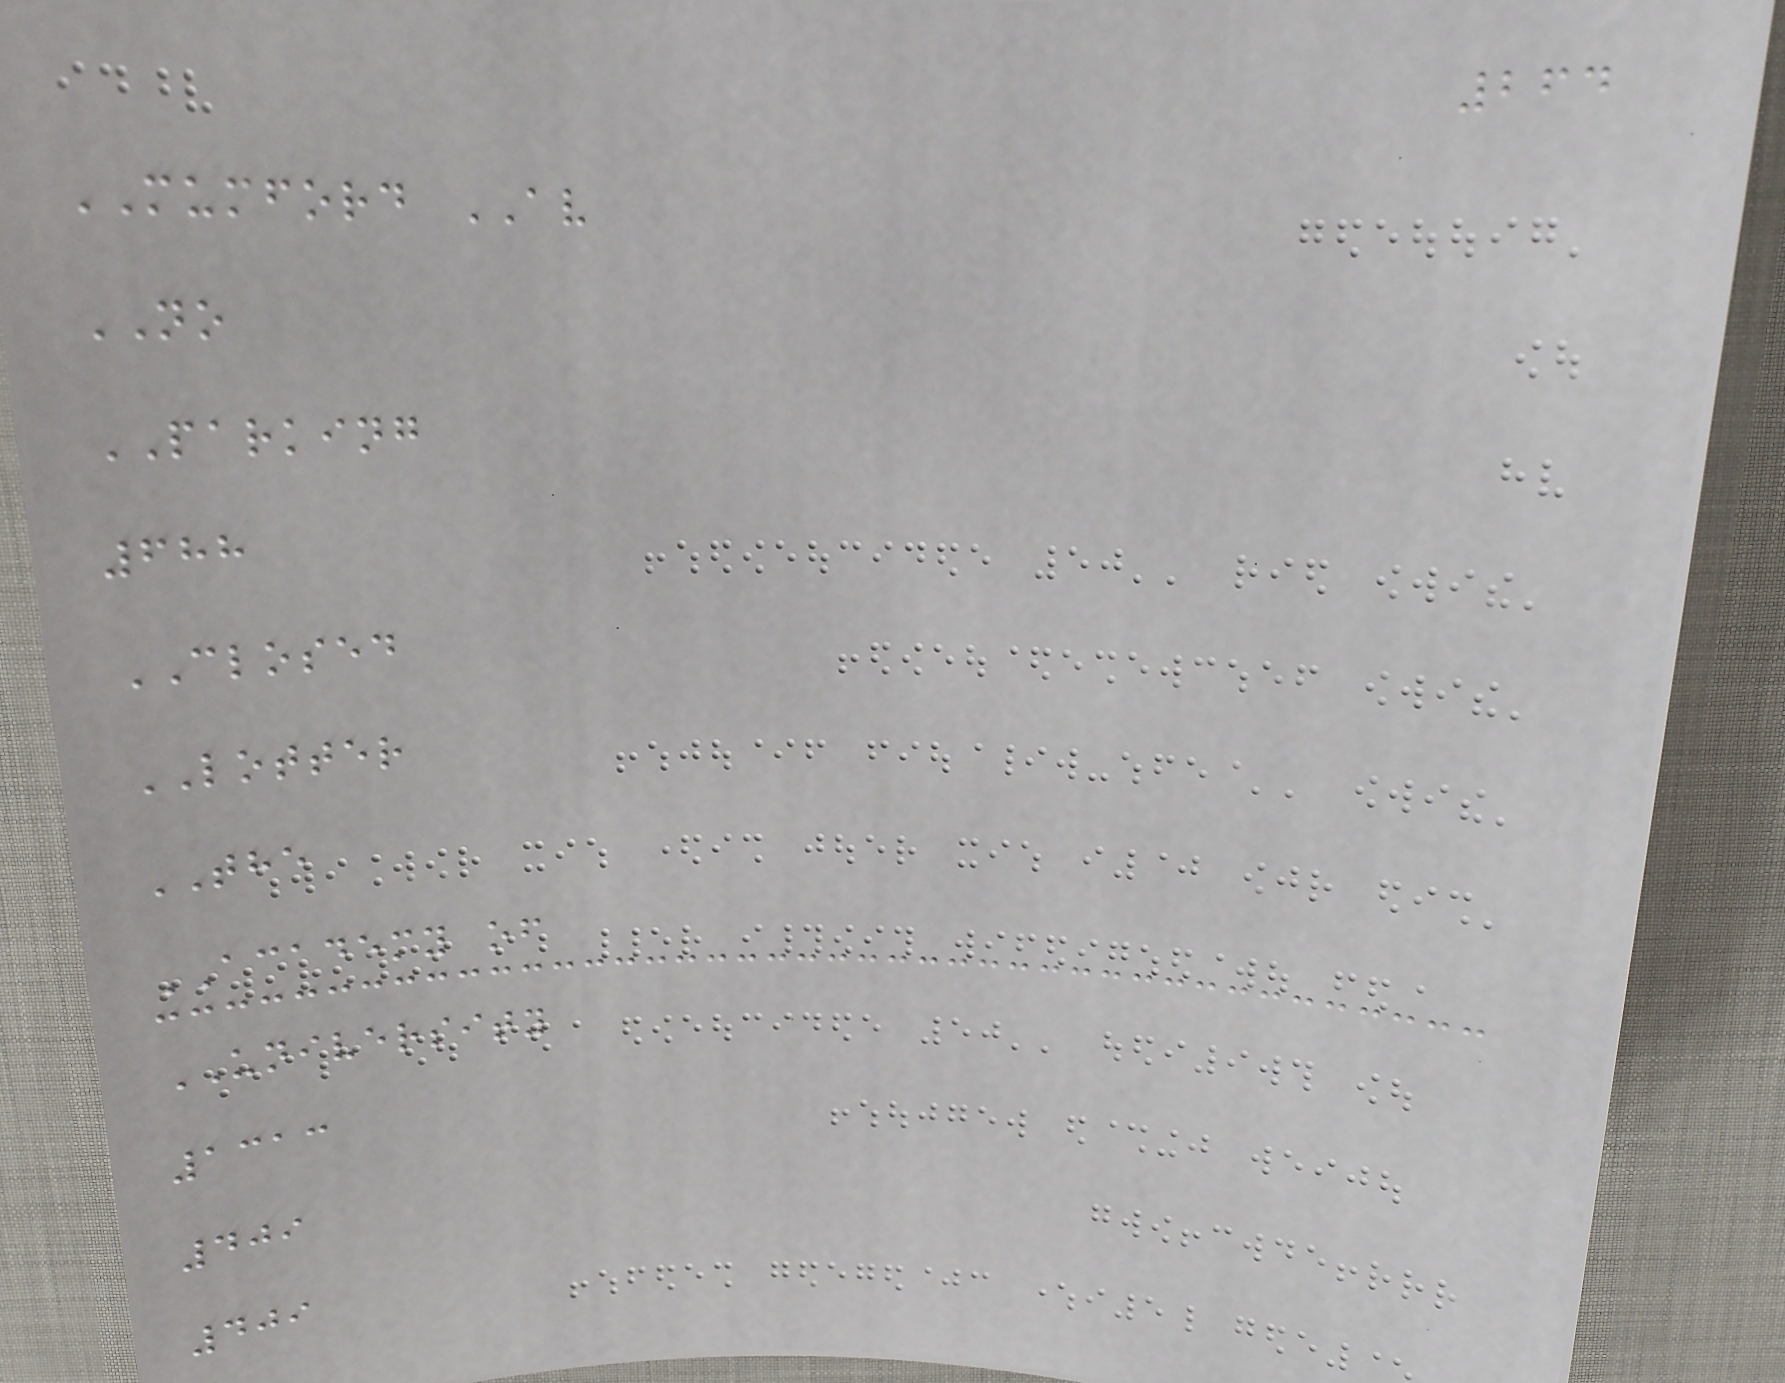264
MUMFORD AV
NO
PARKING
688
CLOSED
LOTTER
THE
ACADEMY of
UNIVERSITY
1313
409
409
